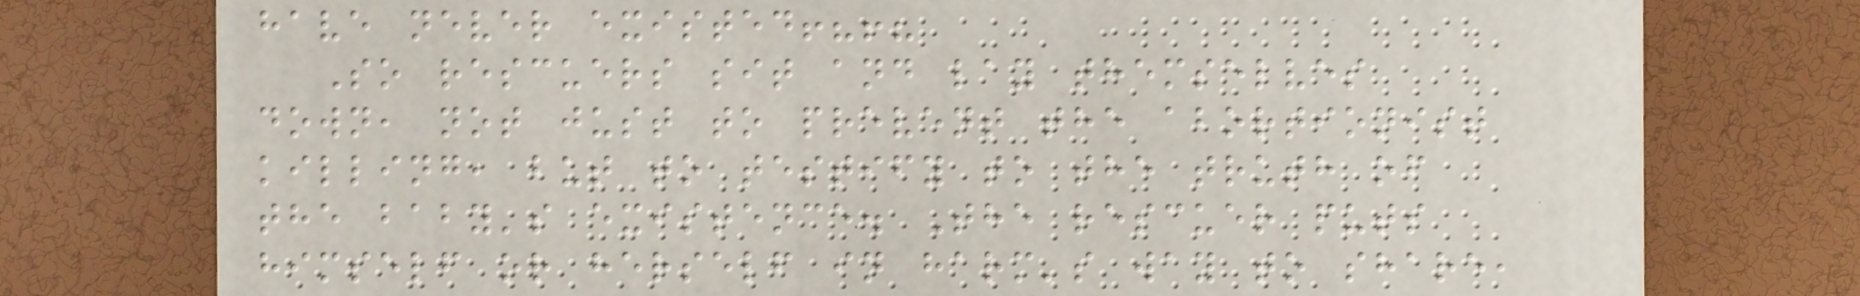have never existed!?!?
So rescuers sit and lay themselves
down, not just to prevent the abortionist
killing, but to testify to the truth of
the baby's existence. The rescuer puts
himself or herself in harm's way to share,
